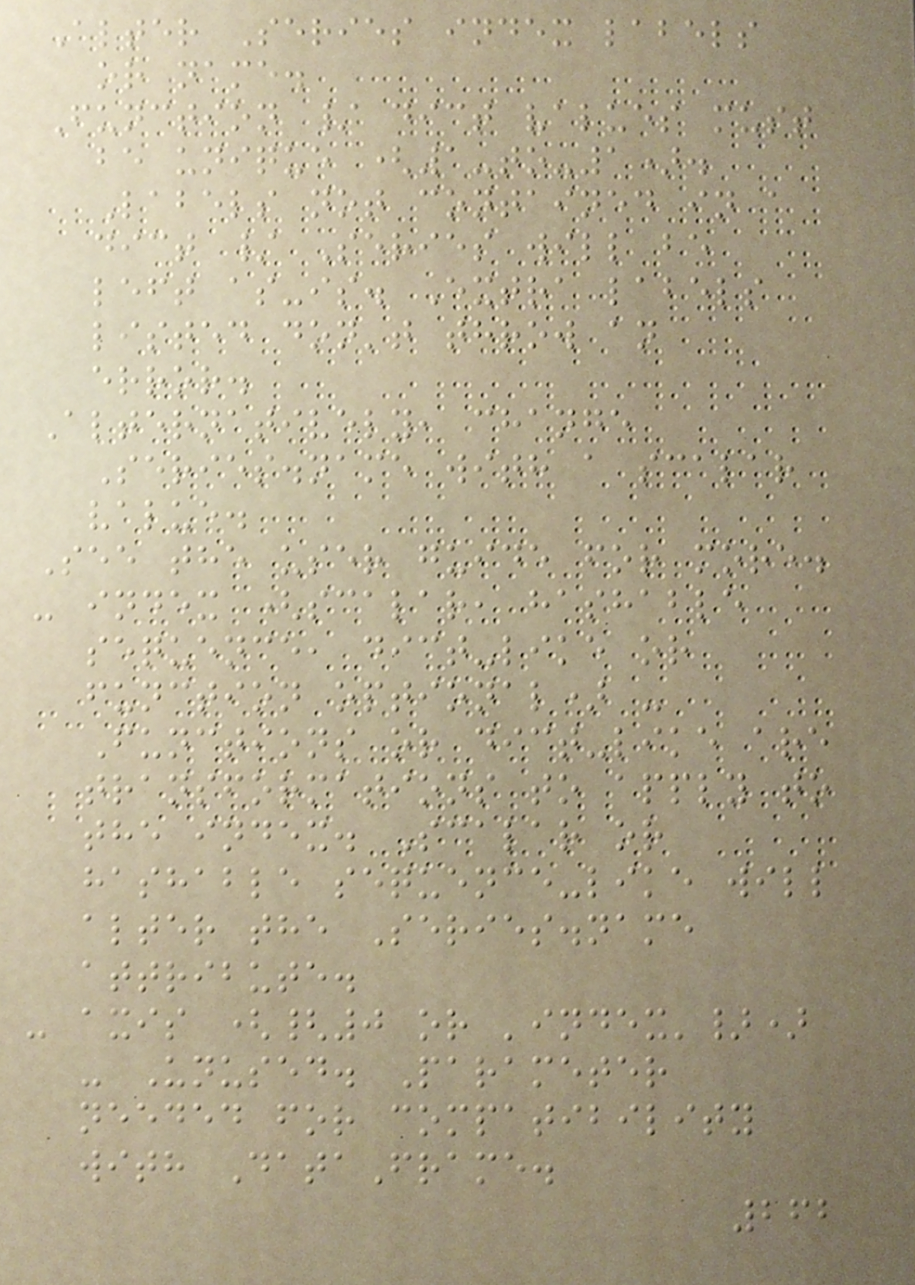Alter Series index labels
or name.
Function / dict values must
be unique (1-to-1).
Labels not contained in a
dict / Series will be
left as-is. Extra labels
listed don't throw an
error.
Alternatively, change
Series.name with a scalar
value.
See the user guide for more.
- index (scalar, hashable
sequence, dict-like or
function optional) -
Functions or dict-like are
transformations to apply to
the index. Scalar or
hashable sequence-like will
alter the Series.name
attribute.
- axis ({0 or 'index'})
- Unused. Parameter
needed for compatibility
with DataFrame.
262
